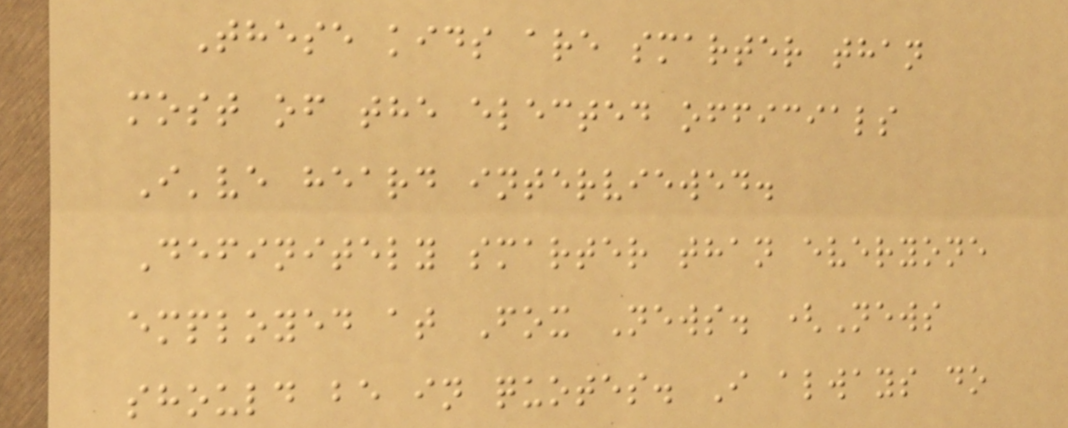These kids are smarter than
most of the elected officials
I've heard interviewed.
Definitely smarter than everyone
employed at Fox News. (News
should be in quotes. I always do
